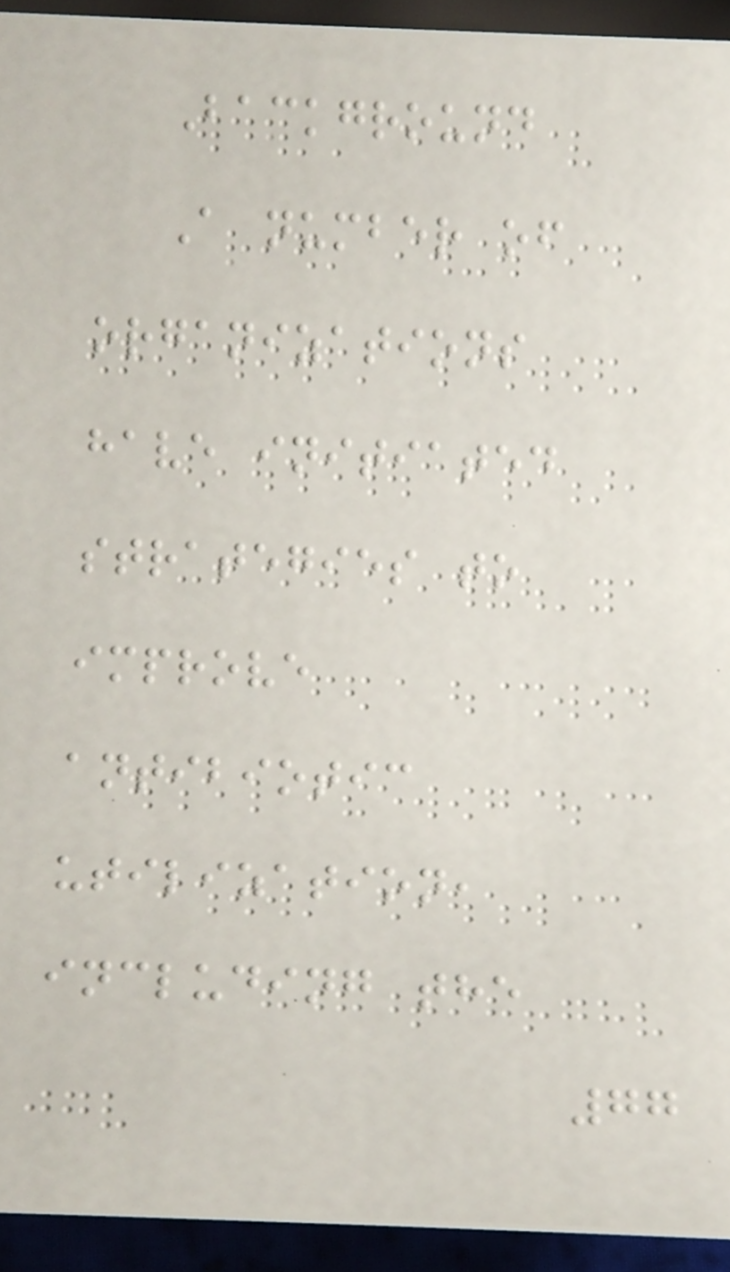Background
A number of
organizations
have initiated
strategies to
improve
antibiotic
utilization,
including the
77
